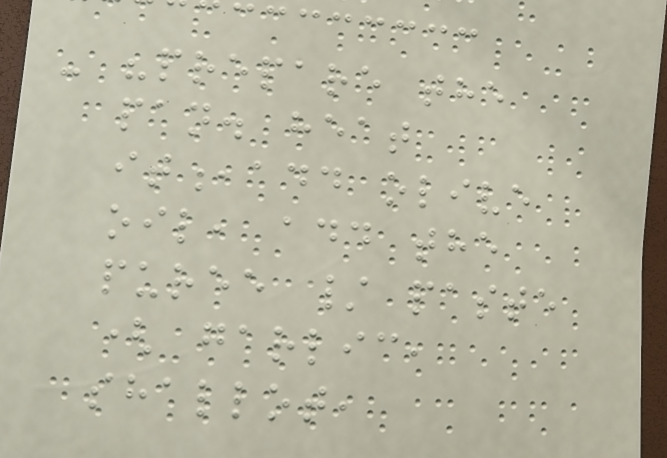- "prepare the
pan. heat
it,add olive
oil, add the
puree / paste
( garlic,
shallot,
